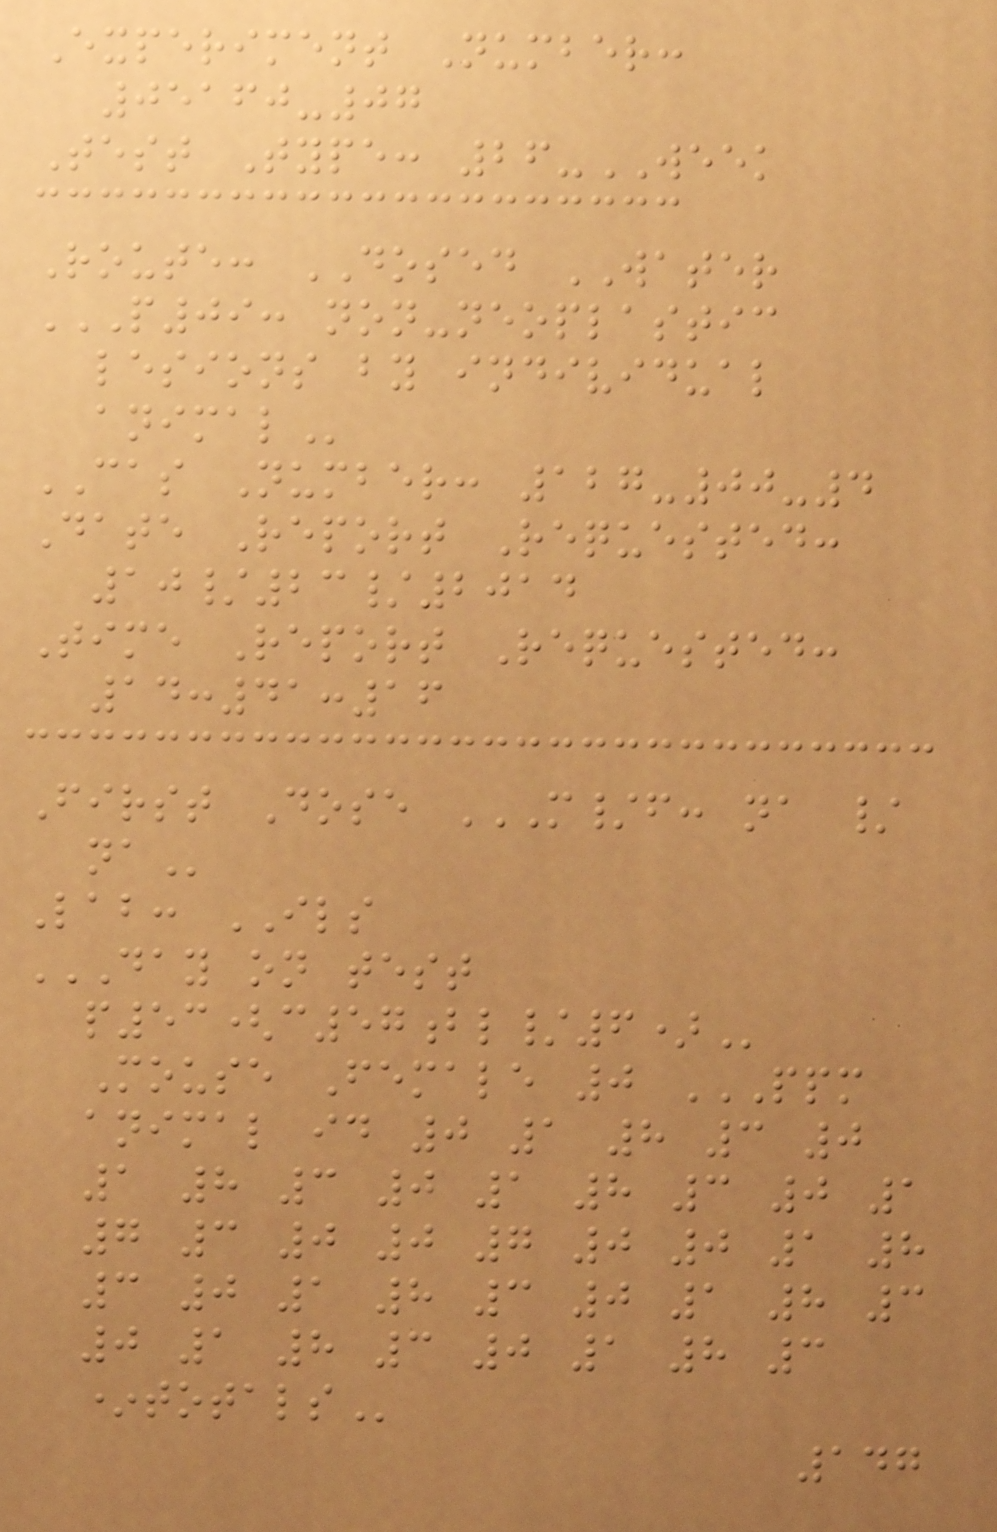Experiment Number:
05160-07
Test Type: 26-WEEK
Route: DOSED WATER
P09: NON-NEOPLASTIC
LESIONS BY INDIVIDUAL
ANIMAL
CAS Number: 127-00-4
Date Report Requested:
10/23/2014
Time Report Requested:
14:41:16
First Dose M/F: NA /
NA
Lab: ILS
DAY ON TEST
P53(C57BL/6)
Mouse Female 0 PPM
ANIMAL ID 0 1 8 3 0
1 8 3 0 1 8 3 0 1
7 3 0 0 7 0 0 1 8
3 0 1 8 3 0 1 8 3
0 1 8 3 0 1 8 3
*TOTALS
147
